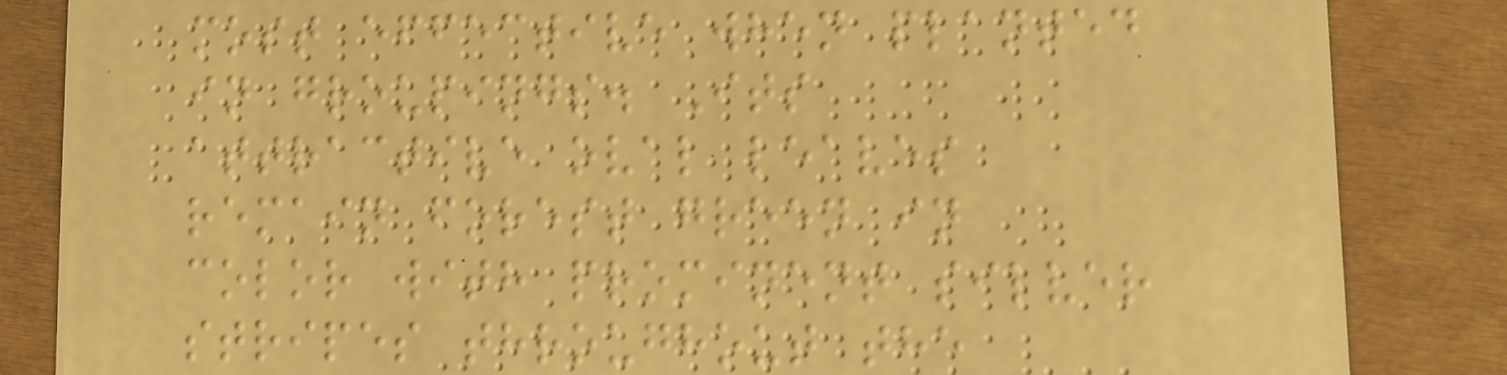most effective when planted
in groupings. Its
attractive oval leaves
remain forest green in
color with prominent silver
stripes throughout the
